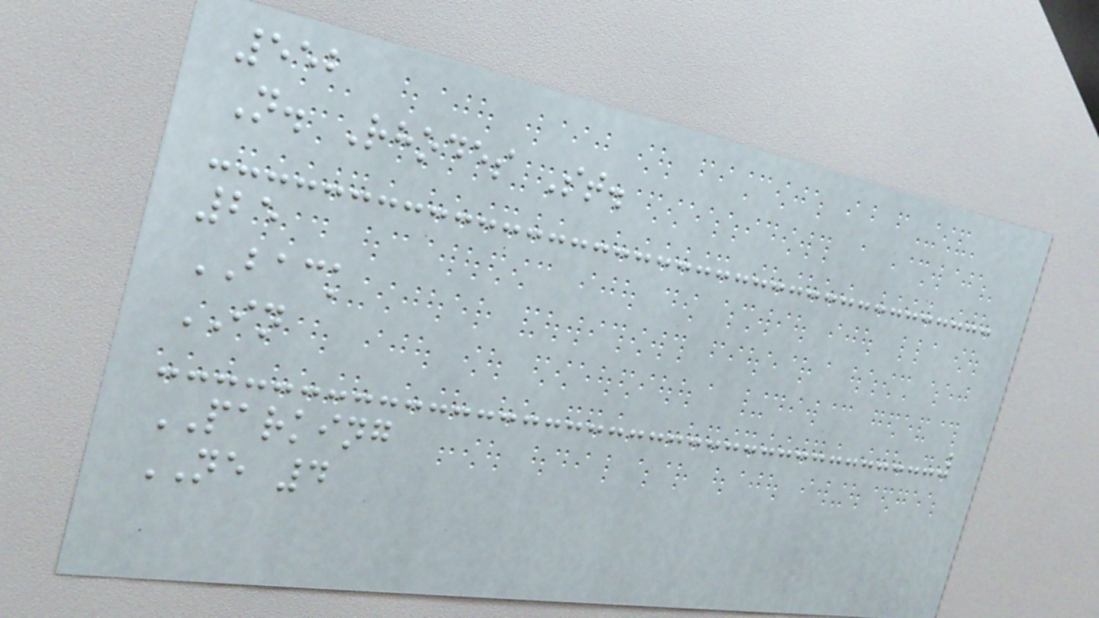552
N. Rhodes St.
25
BACK
IN
PARKING
NE 4
